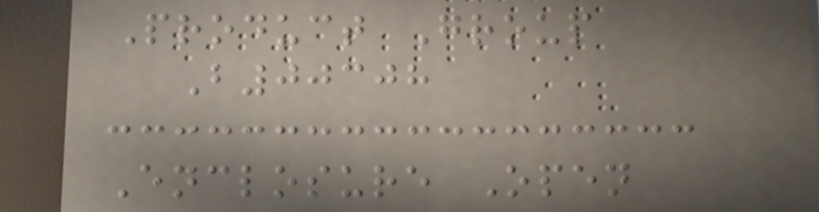Product Group
B00308
Enclosure Open
